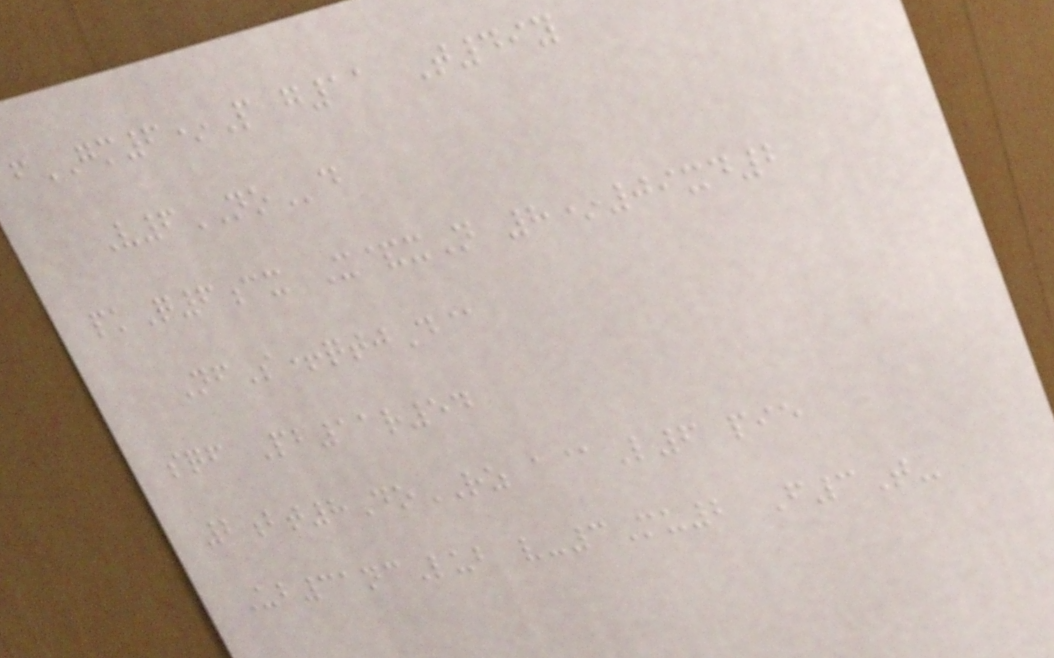fGM6*P g11 T49y
V6NOd
pkQ6cx X&xN 8*09xd2
NfS+qtjD@
sqf Pb11r54
2bt8DoRZ a@L6 pie
Ub31ncLub v-3Mu2 F3T-
